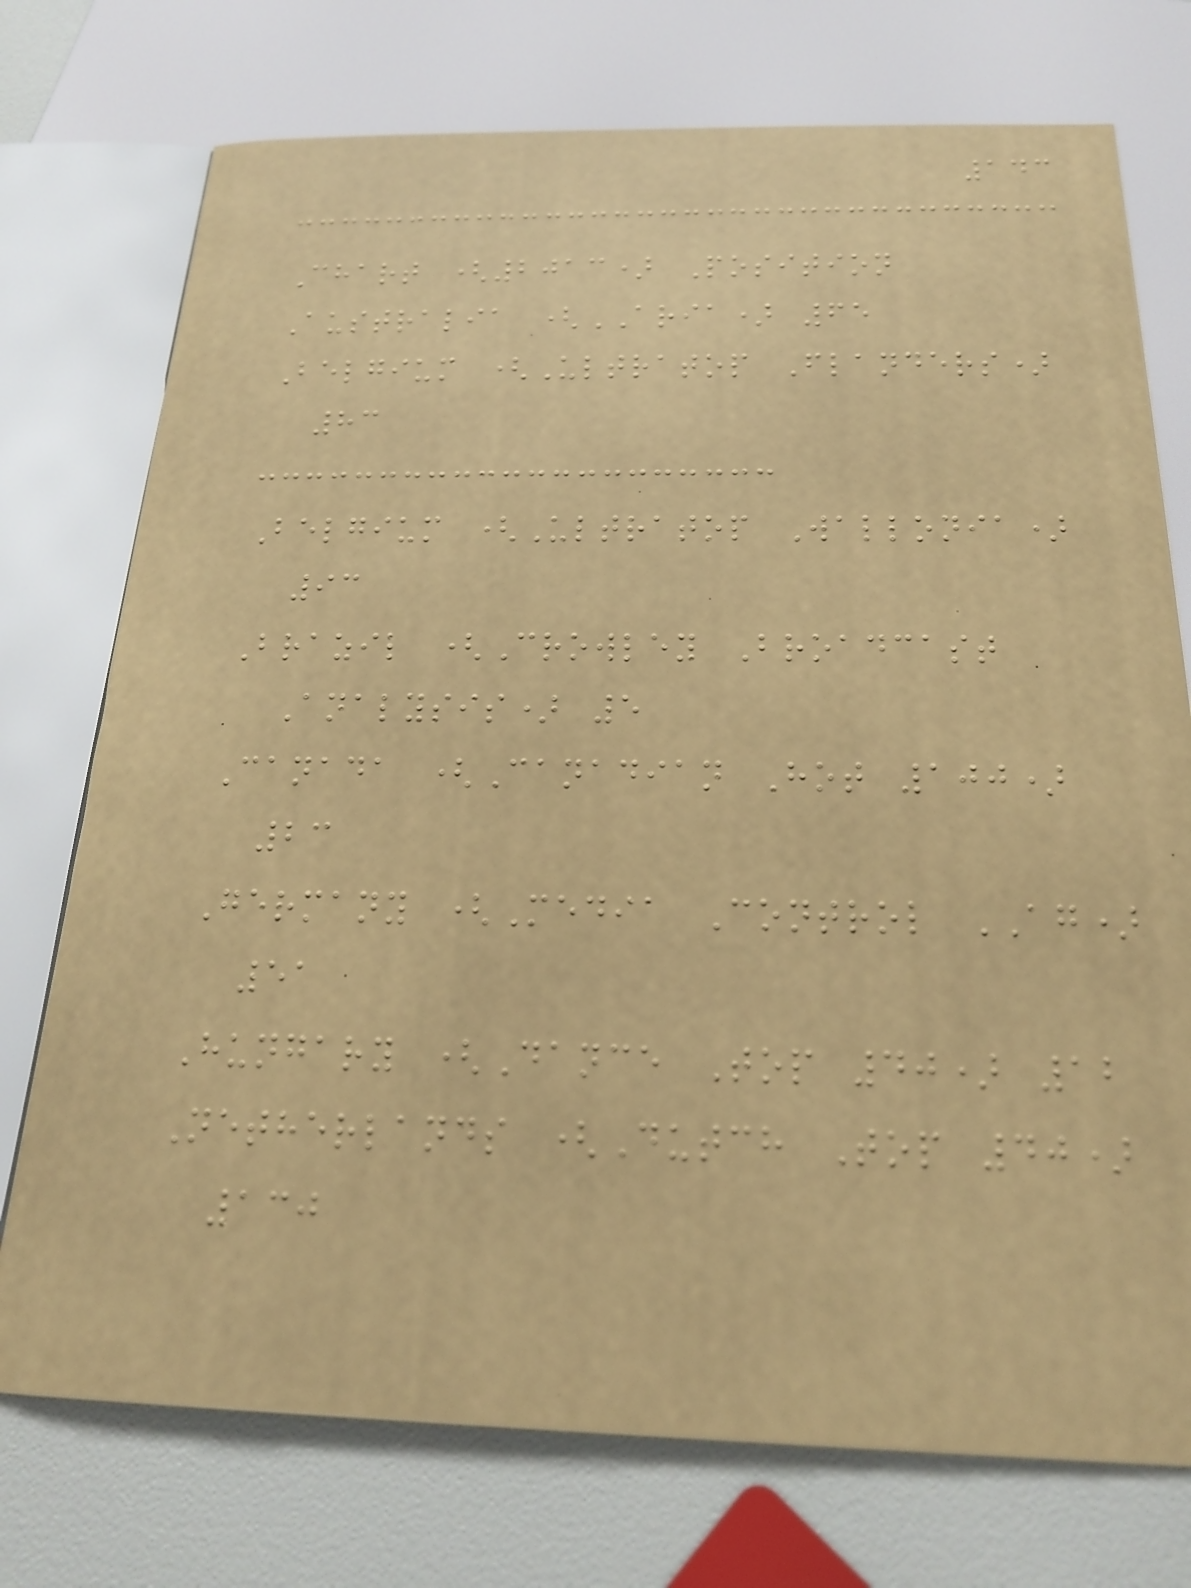143
Chart (2013) Position
Australia (ARIA) 65
Belgium (Ultratop Flanders)
83
Belgium (Ultratop Wallonia)
93
Brazil (Crowley Broadcast
Analysis) 5
Canada (Canadian Hot 100)
23
Germany (Media Control AG)
51
Hungary (Dance Top 40) 12
Netherlands (Dutch Top 40)
130
